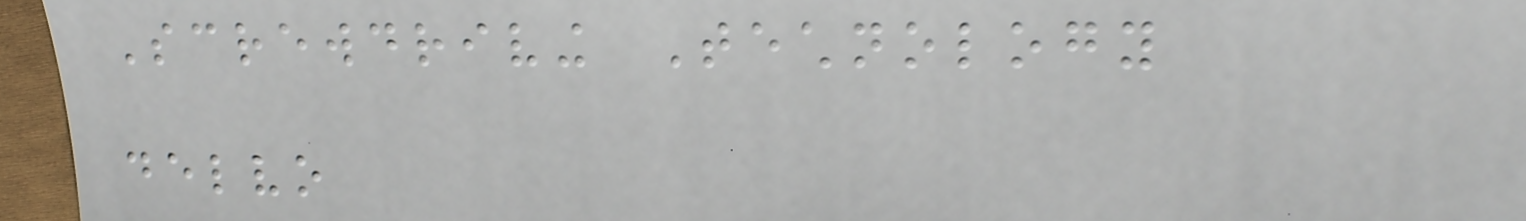Screwdriving Technology
delvo
